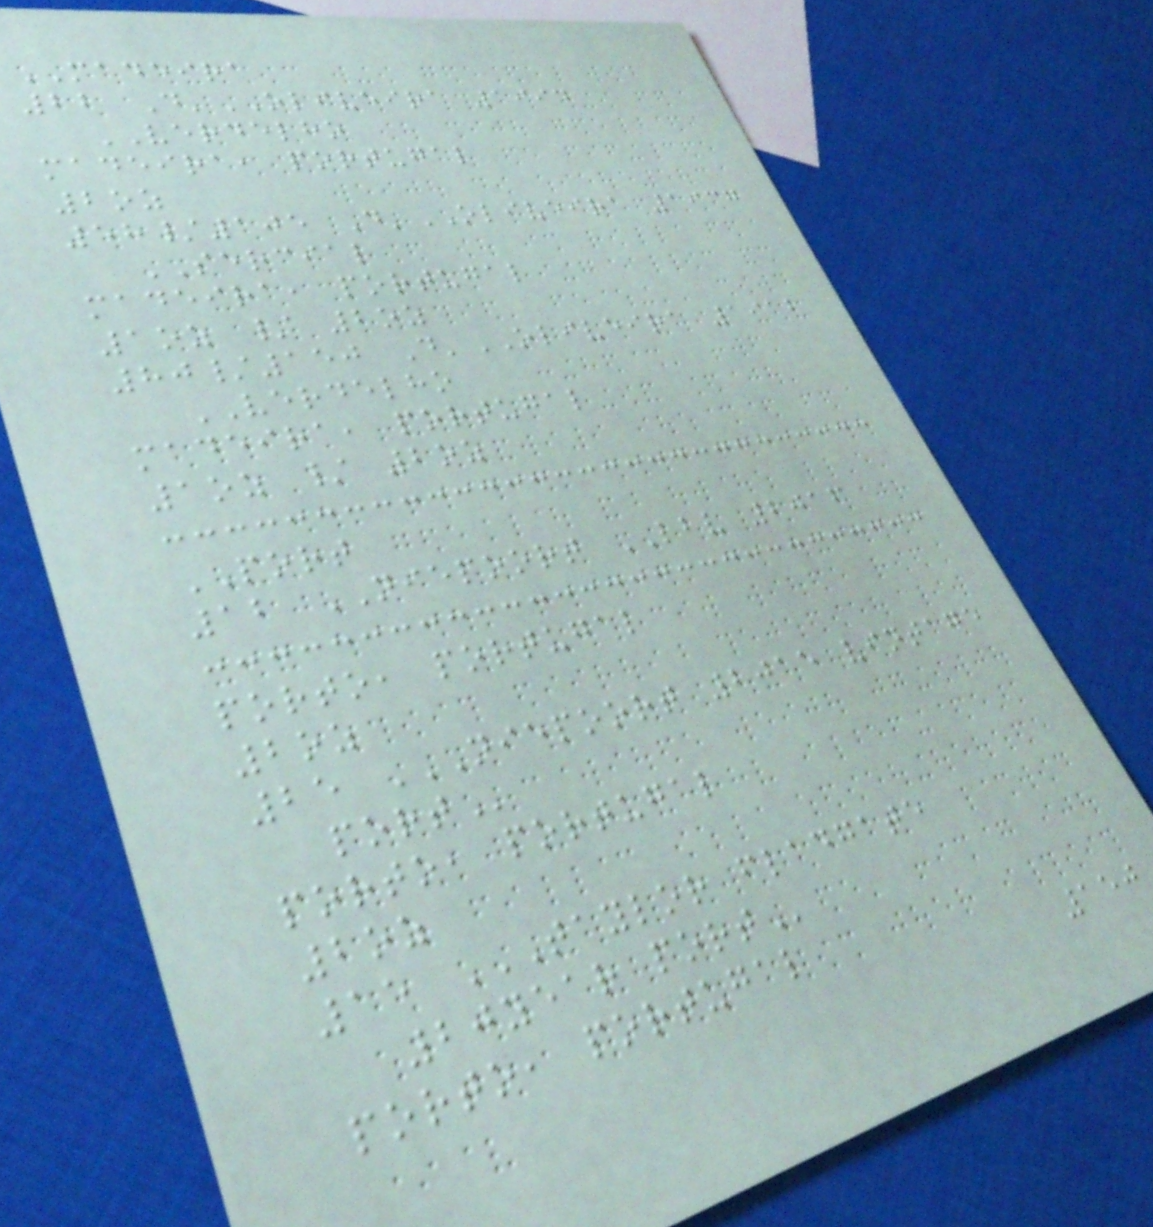MADEIRA
22 D'OLIVEIRA 1994
VERDELHO
madeira, portugal
2oz
58/105 D'OLIVEIRA 1937
SERCIAL
madeira, portugal
1oz / 2oz
80/150 D'OLIVEIRA 1912
VERDELHO
madeira, portugal
1oz / 2oz
PORT
12 NIEPOORT LBV 2016
porto, portugal
2oz
25 NIEPOORT 2015 VINTAGE
PORT
porto, portugal
2oz
15 TAYLOR FLADGATE
20YEAR PORT
porto, portugal
150
